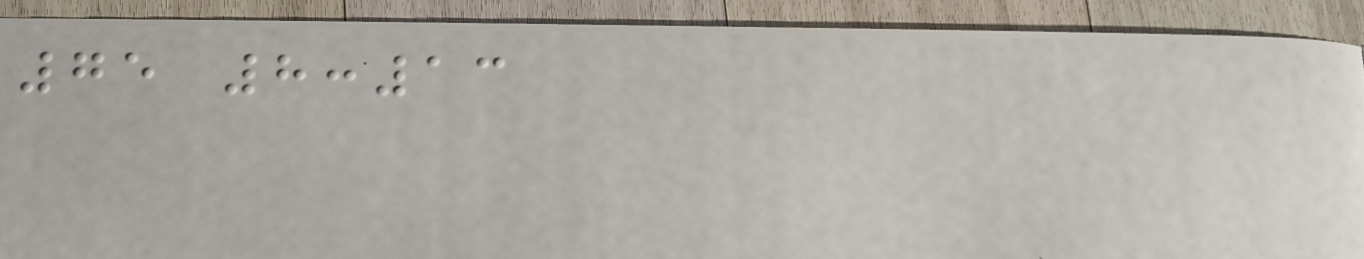75 8:13
